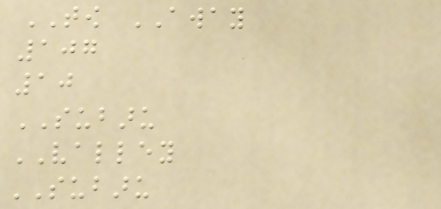TOW AWAY
107
10
SUBARU
VALLEY
SUBARU
